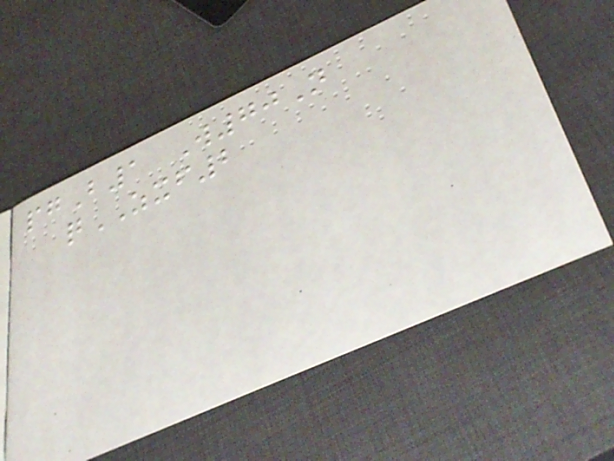pgB1 W70N
qZXF2
